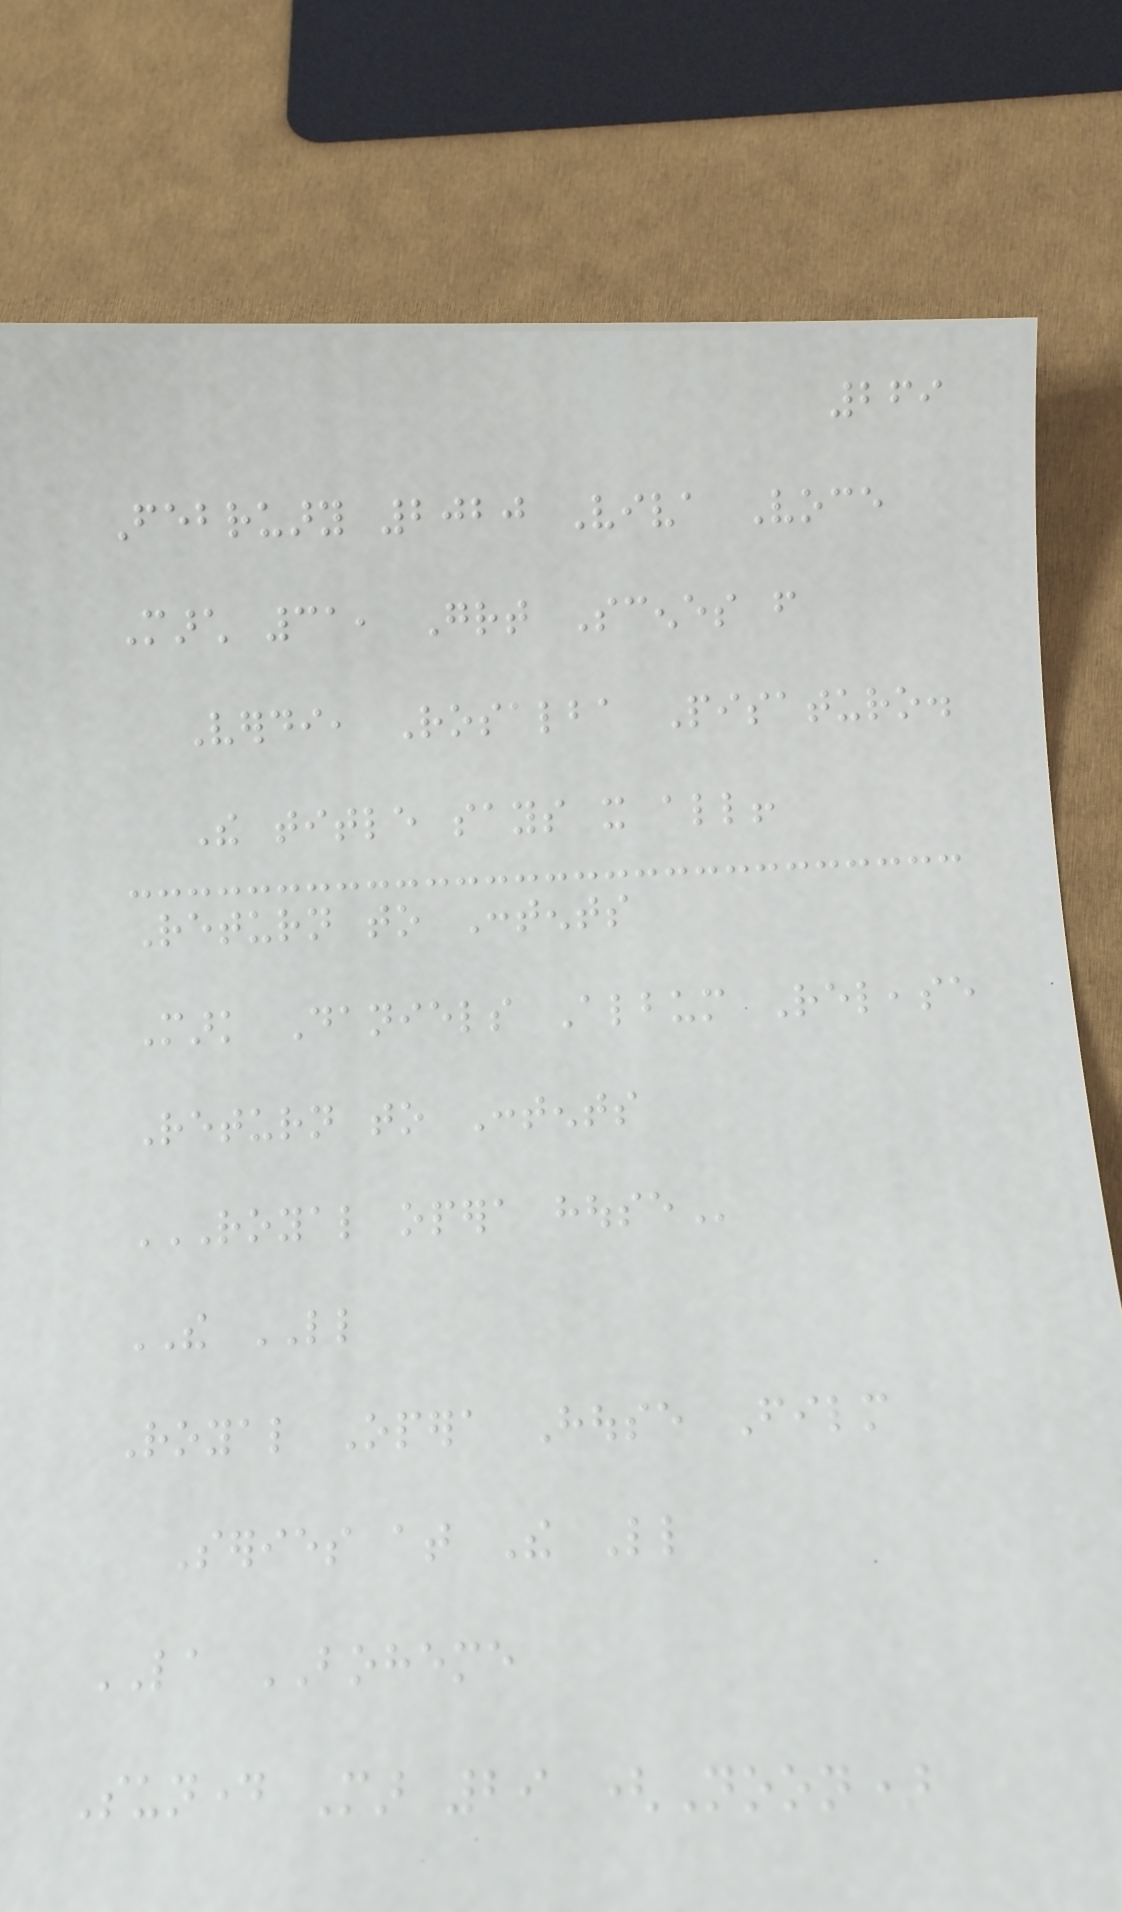269
February 2020 Viva Voce
March 31, Great Scenes from
Verdi, Rosalba Pisaturo.
The title says it all!
Return to Contents
Mark Daniels Album Release
Return to Contents
ROYAL OPERA HOUSE
THE LITTLE
Royal Opera House Film
Series at The Little
LA BOHEME
Sunday Mar 29 (Noon)
